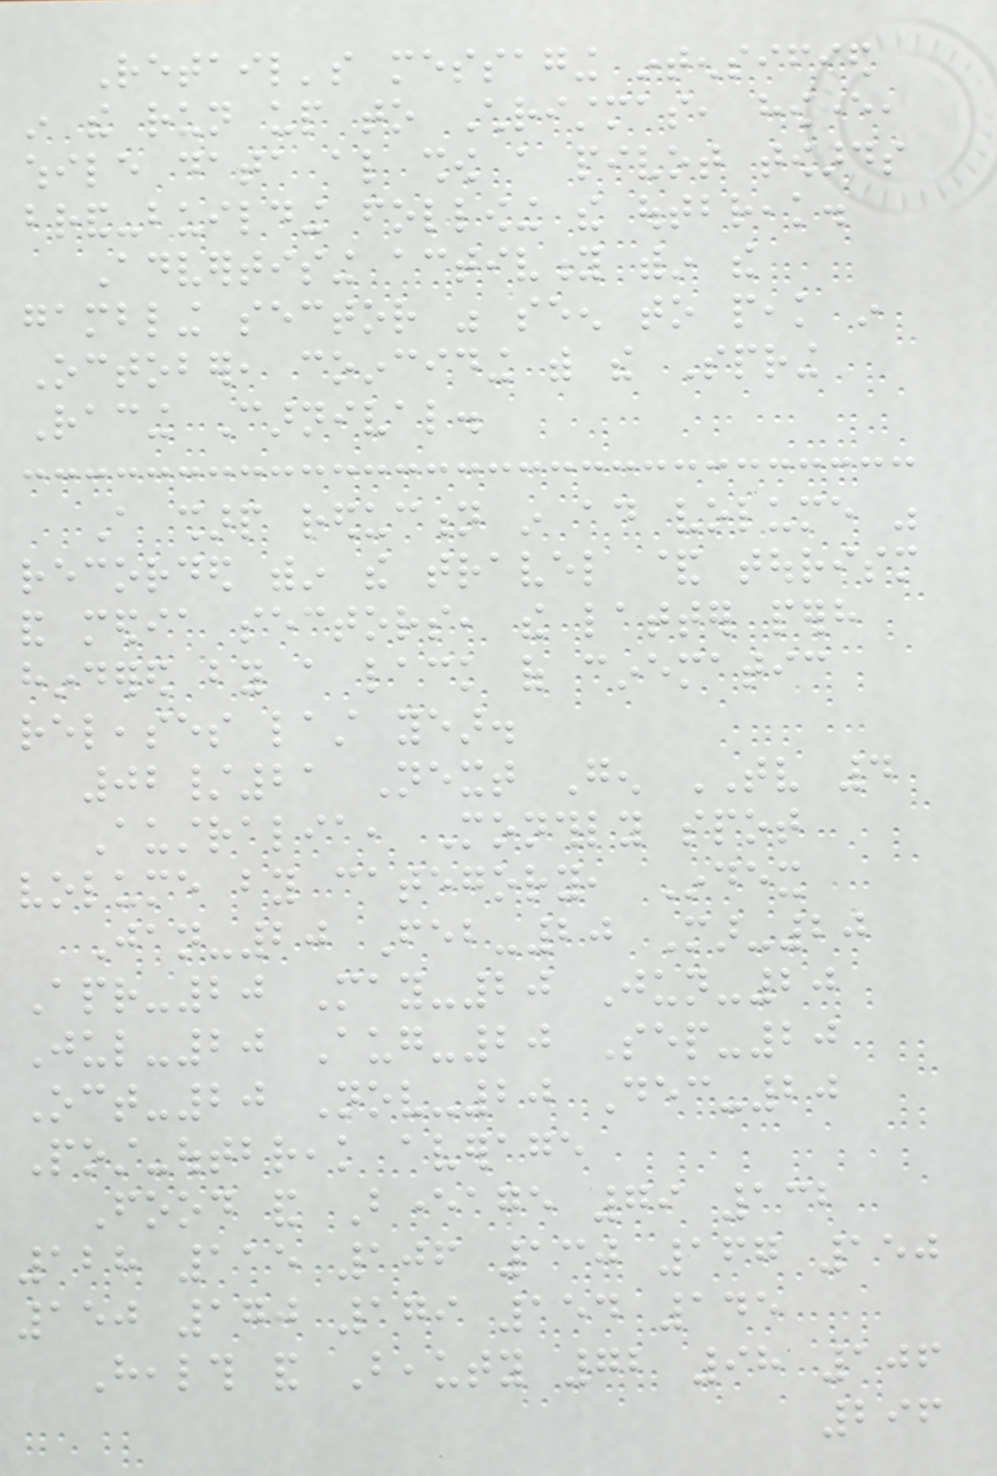Retail's messaging intensified
in the run up to Christmas, however,
while data also show a pivot towards
brand-building following the outbreak.
Advertising activity within the
gambling sector was seen to peak in
October, coinciding with the Spring
Racing Carnival.
A sharp reduction in ad volume was
recorded within the travel & tourism
and media sectors, the latter perhaps
hindered by a lack of cinematic
releases last year.
02/21 Next Gen TV 4
Australia, Monthly spot
volume by category, Index
Jan-20 Feb-20 Mar-20
Apr-20 May-20 Jun-20
Jul-20 Aug-20 Sep-20
Oct-20 Nov-20 Dec-20
Post-outbreak average
Food and Beverage 79 132
128 115 106 130 167 150
150 170 179 154 145
Health and Beauty 72 98 106
296
